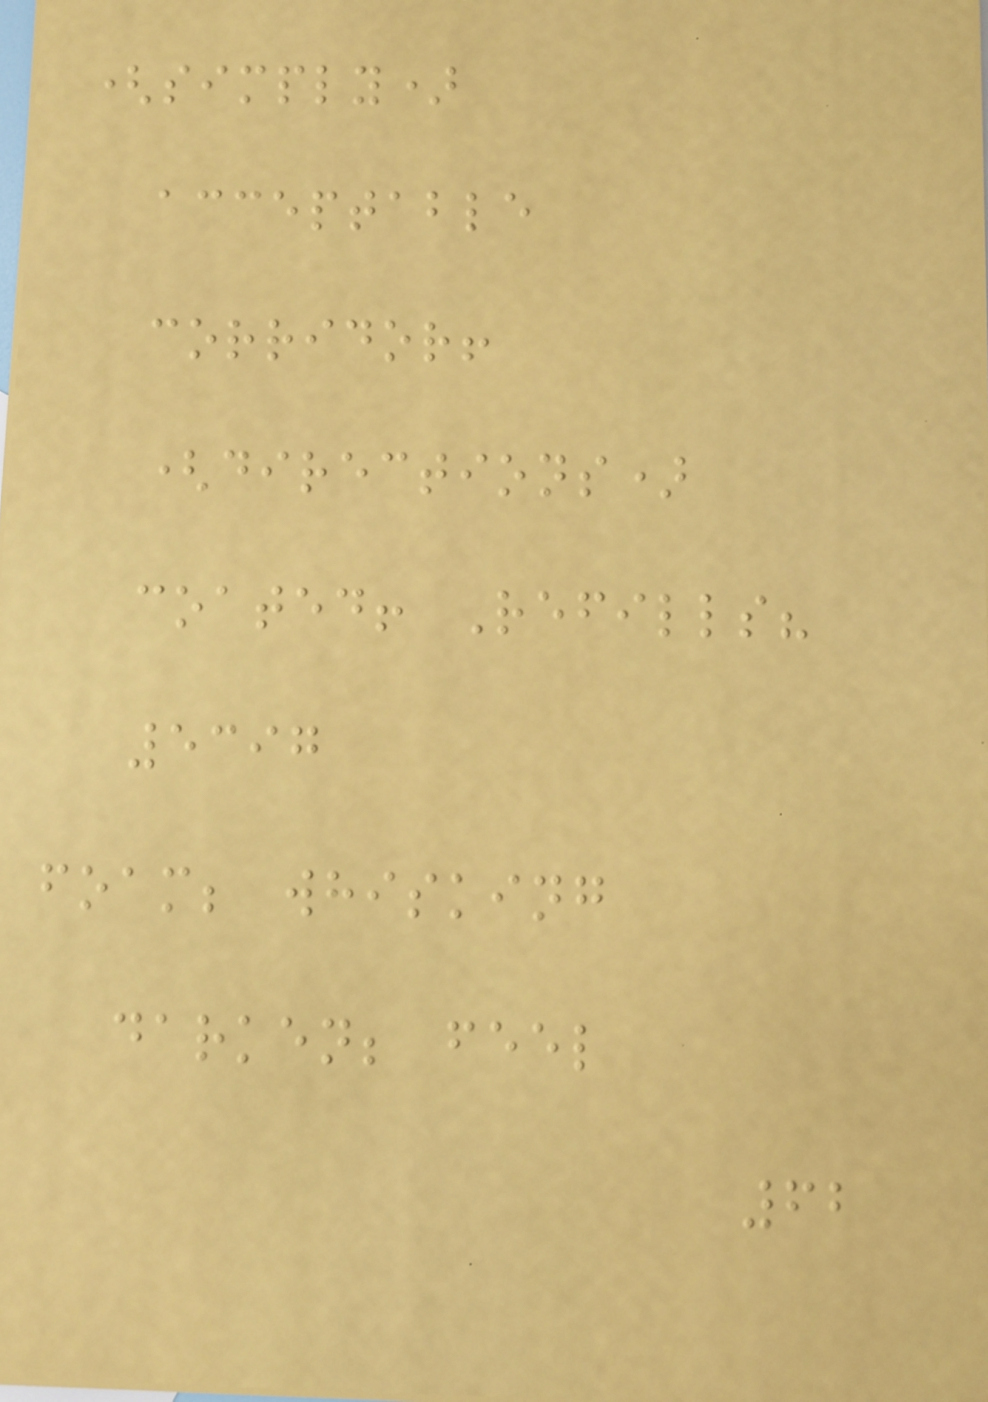(simply)
acceptable
corridor!
(directions)
coated! Refills?
5397
foam; whisking
darken; feel
62
